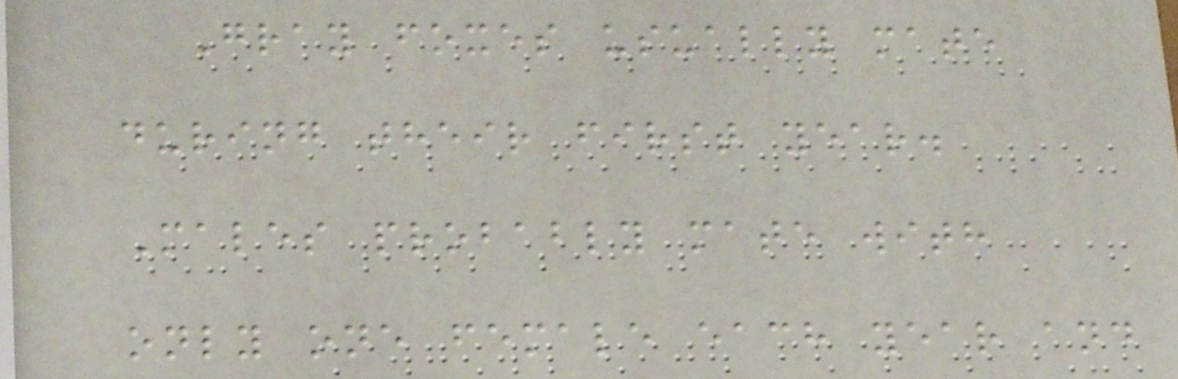Gray foxes usually mate
during their first year.
Males probably mate with
only one female each year and
